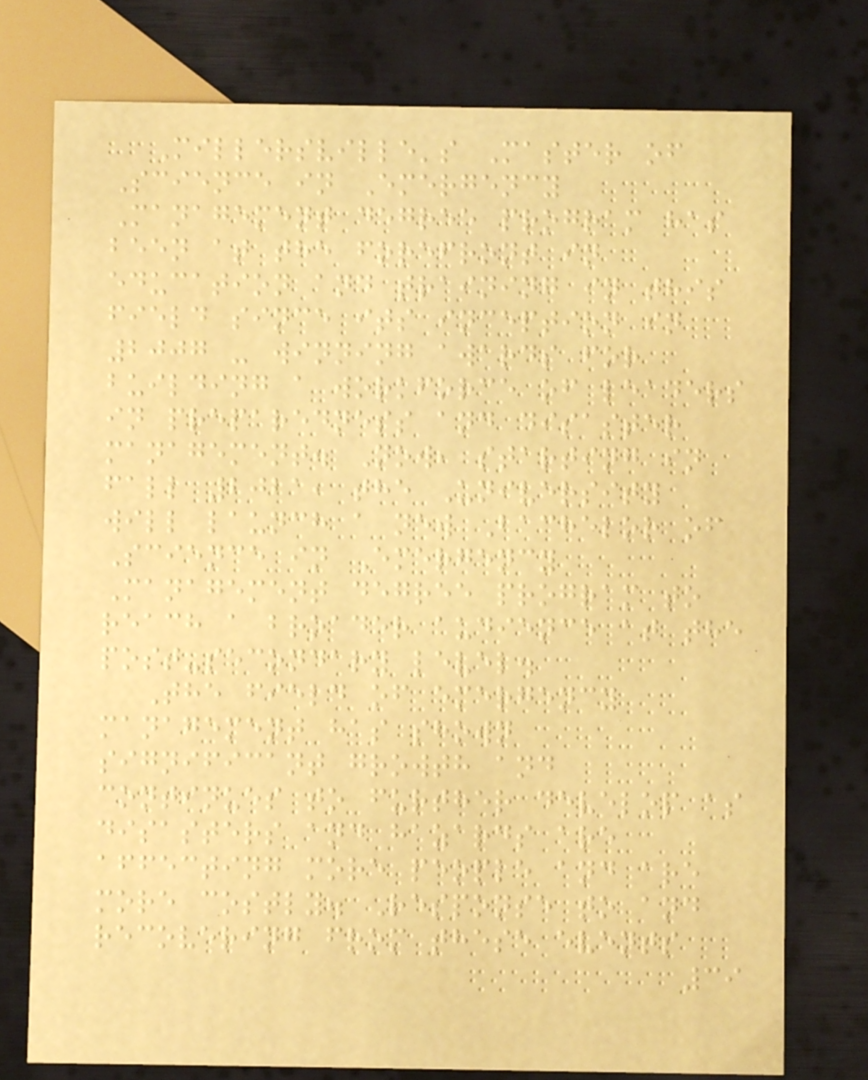Millersville's Master of
Science in Emergency
Management degree program has
been at the forefront in
education and training in this
field since its inception in
2007 - winning awards for
building a workforce of leaders
in preparedness and disaster
management. Now, starting in
fall 2021, the University
will launch a new Bachelor of
Science in Emergency
Management degree program to
reach a broader audience at the
post-secondary level.
The field of emergency
management has shown
significant growth and
continues to further develop as
disasters and hazards are
affecting more people and are
more costly. Response to and
recovering from these events
39
